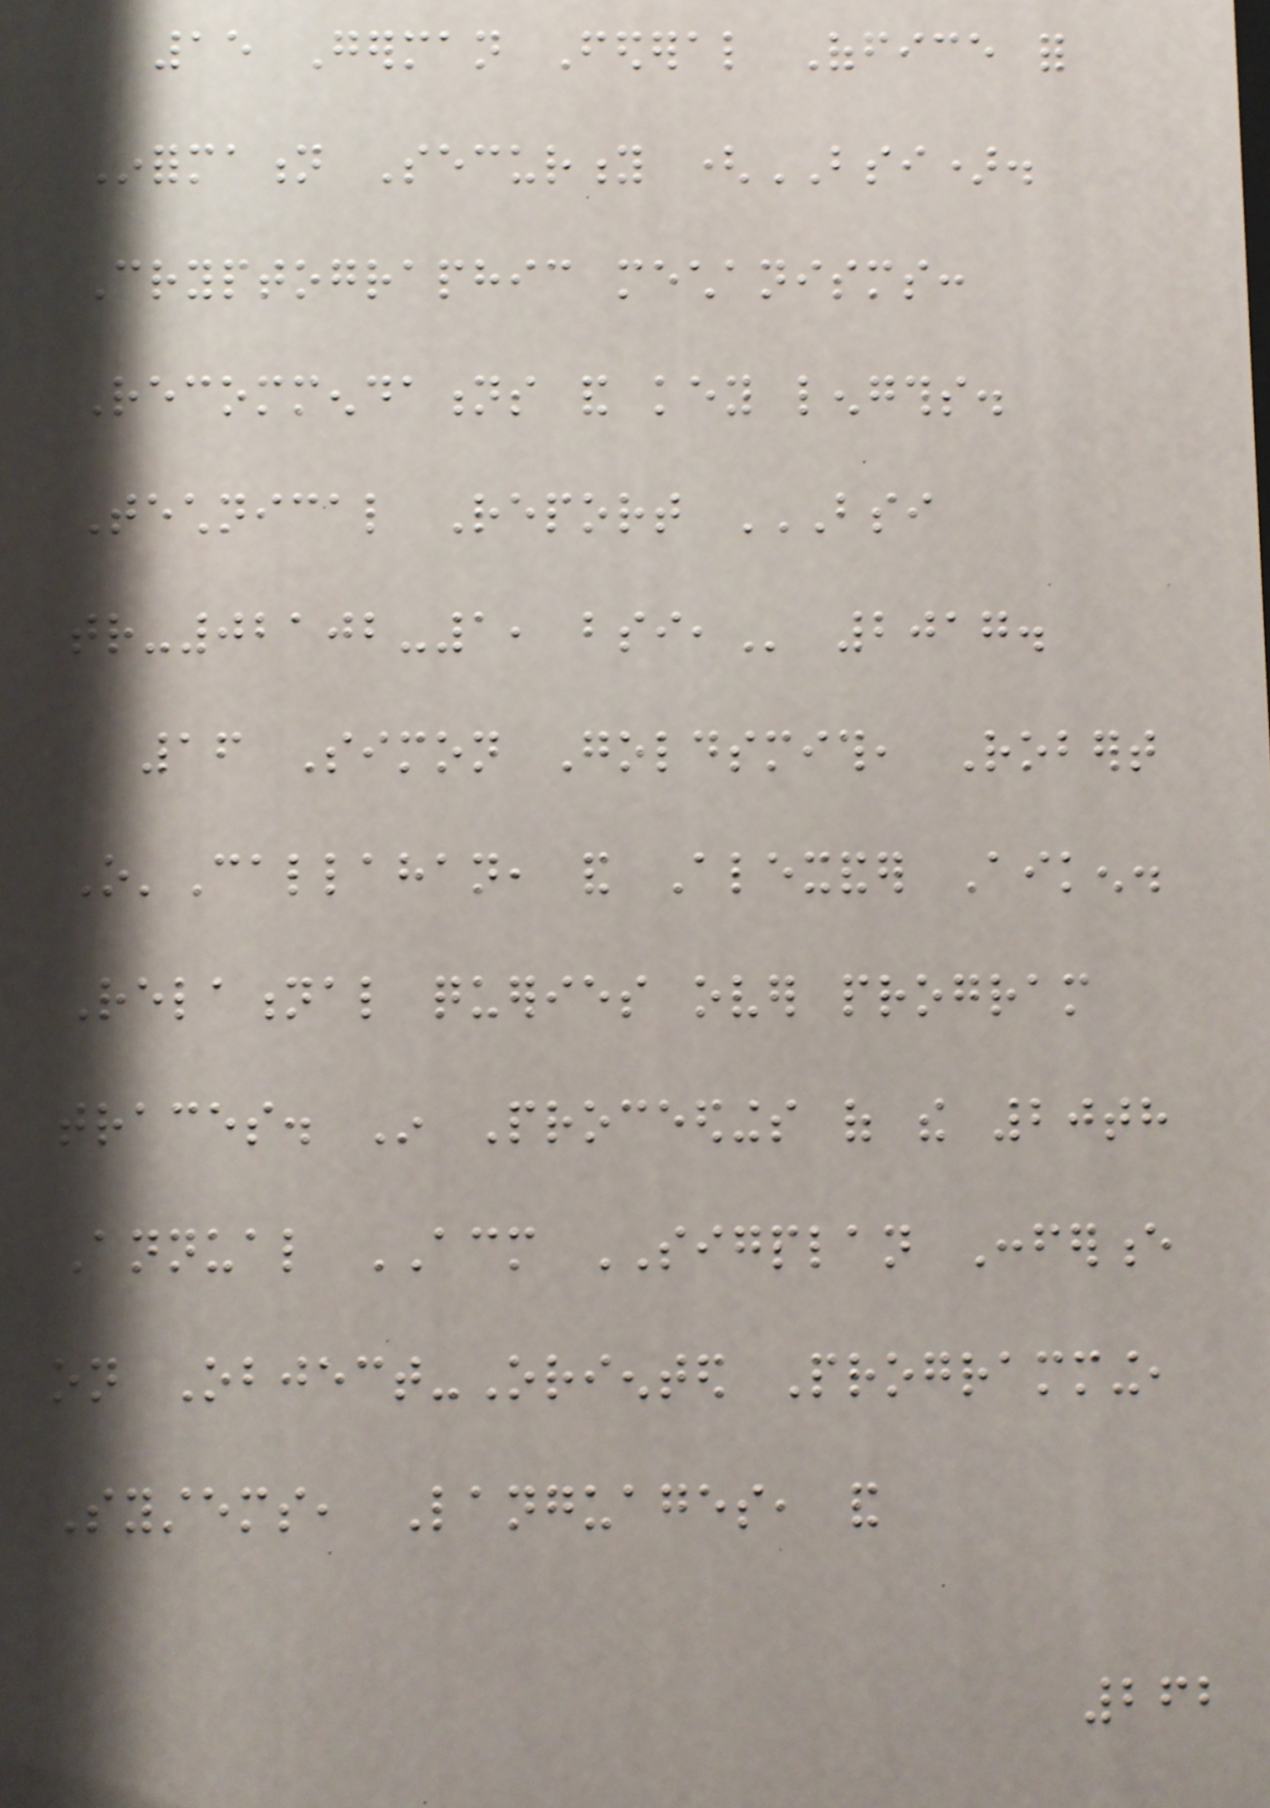15 German Federal Office for
Information Security (BSI).
Cryptographic mechanisms:
Recommendations and key lengths.
Technical Report BSI
TR-02102-1, BSI, 2017.
16 Simon Goldsmith, Robert
O'Callahan, and Alexander Aiken.
Relational queries over program
traces. In Proceedings of the 20th
Annual ACM SIGPLAN Conference
on Object-Oriented Programming,
Systems, Languages, and
262
